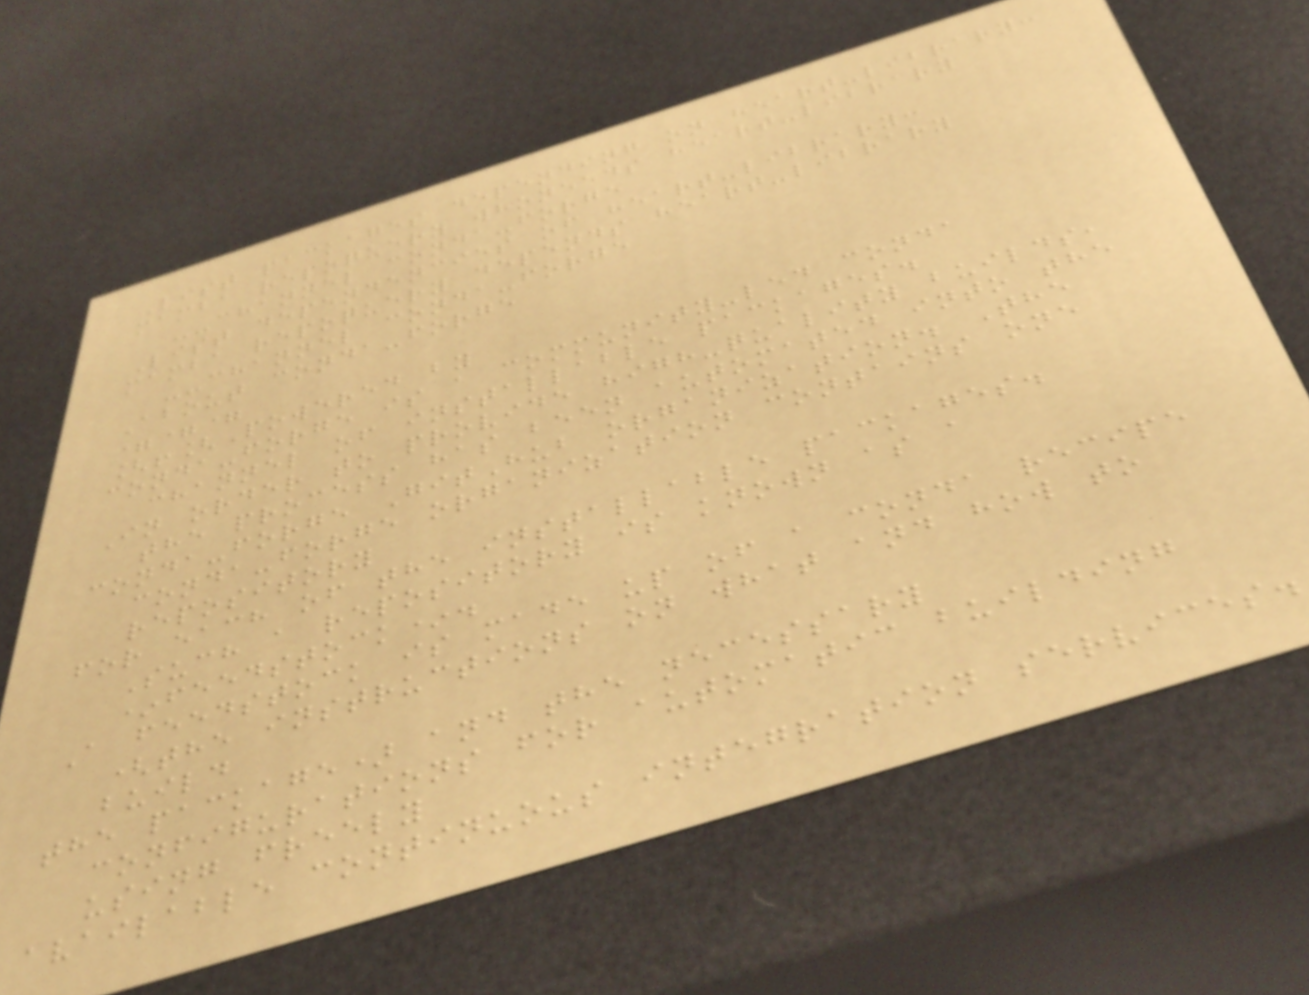List packages depending on heart-library:
mamba repoquery whoneeds heart-library
--channel conda-forge
List dependencies of heart-library:
mamba repoquery depends heart-library
--channel conda-forge
About conda-forge
===
[![Powered by
conda-forge is a community-led conda
channel of installable packages.
In order to provide high-quality builds,
the process has been automated into the
conda-forge GitHub organization. The
conda-forge organization contains one
repository
for each of the installable packages.
Such a repository is known as a
*feedstock*.
A feedstock is made up of a conda recipe
(the instructions on what and how to
build
the package) and the necessary
configurations for automatic building
using freely
available continuous integration services.
